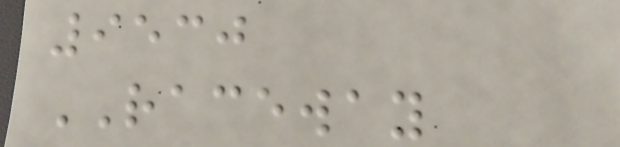9530
RACEWAY
